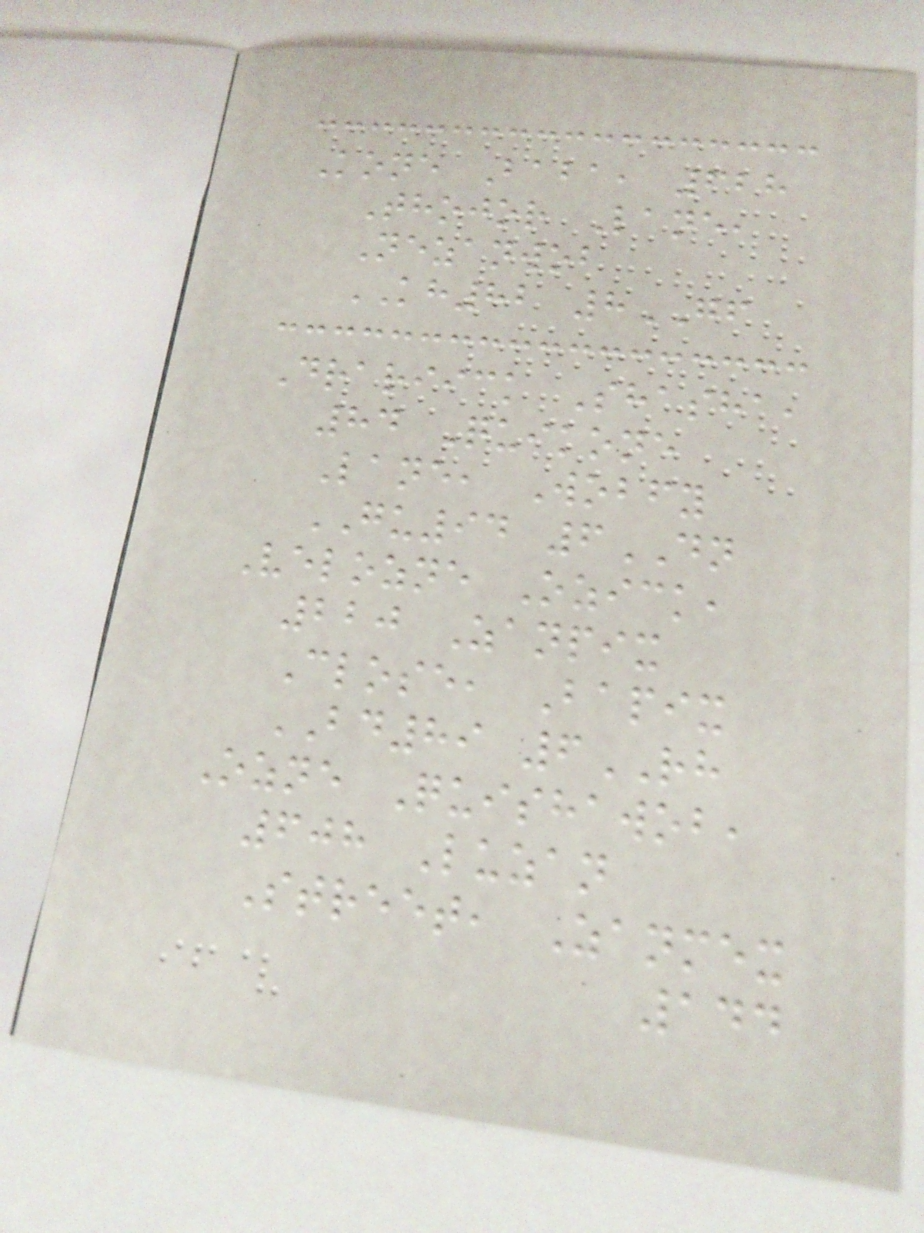Kone Baba, 628
Thojor Lane,
Nezanwob
KH82 8GF
Drariick Shasha,
84 Quikone
Lane, Wobfy
GU94 6DN
Velozne Ozick,
220 Zanpix
Close, Bapix
BD89 6RH
Ozne Quishawob,
608 Luzan
Street, Zanmex
144
